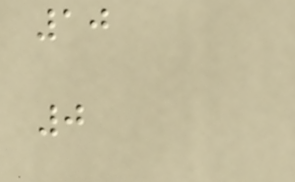10
0
